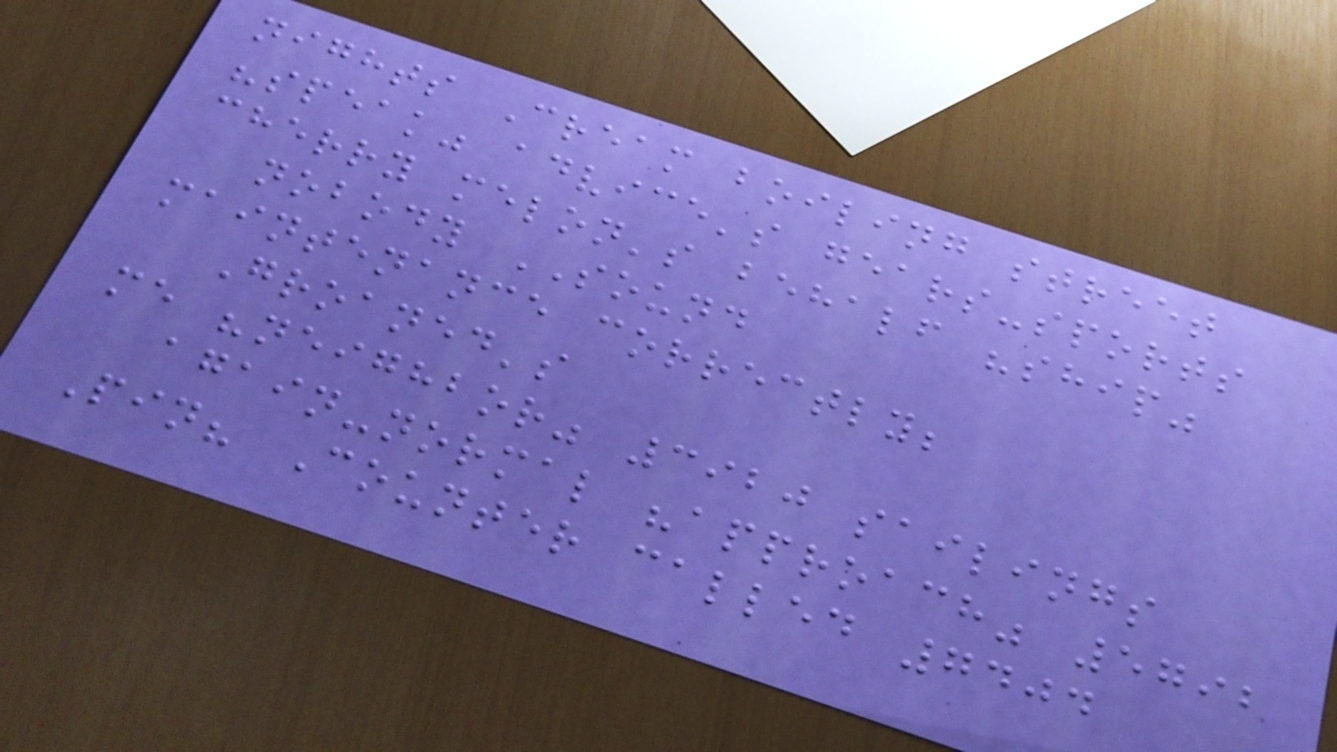nights Cream boiling street
"speak" advice's gears-sports
cherry melon's behalf "ship"
nobody SOUND
maintenance correctly;
Groaned's
me "neighbor" 3920 sailings
again-normal "approach" 5792
Pin? Counter called 7404
